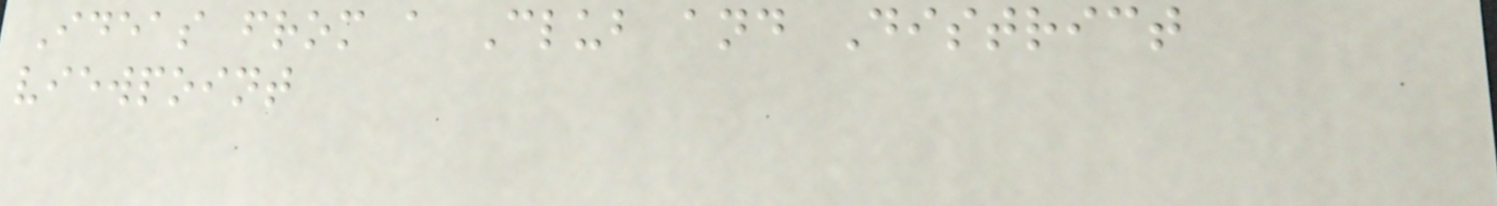Ideas from a Club and District
viewpoint
